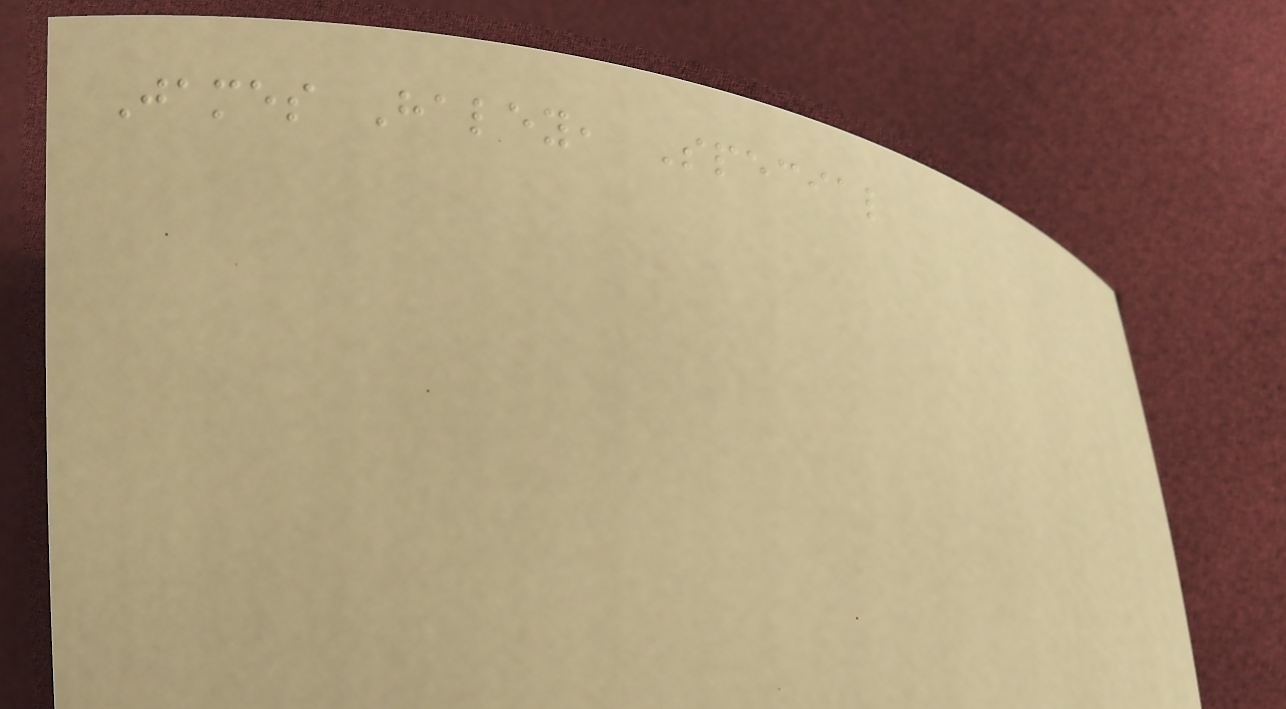James Haley, Special
